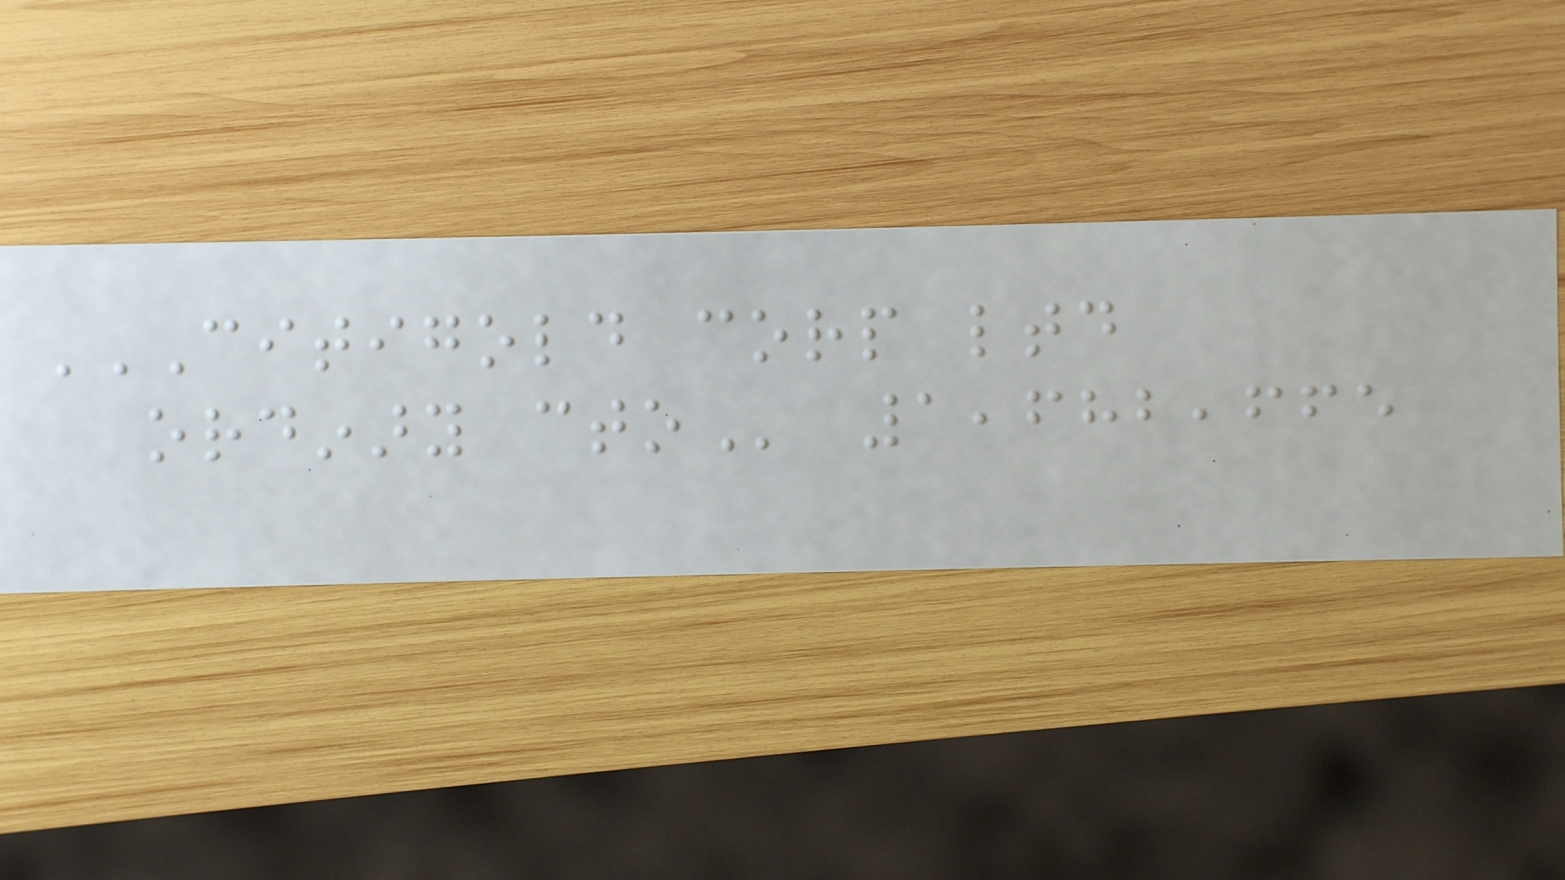CITIGOLD CORP LTD
ORDINARY CTO 1,682,665
